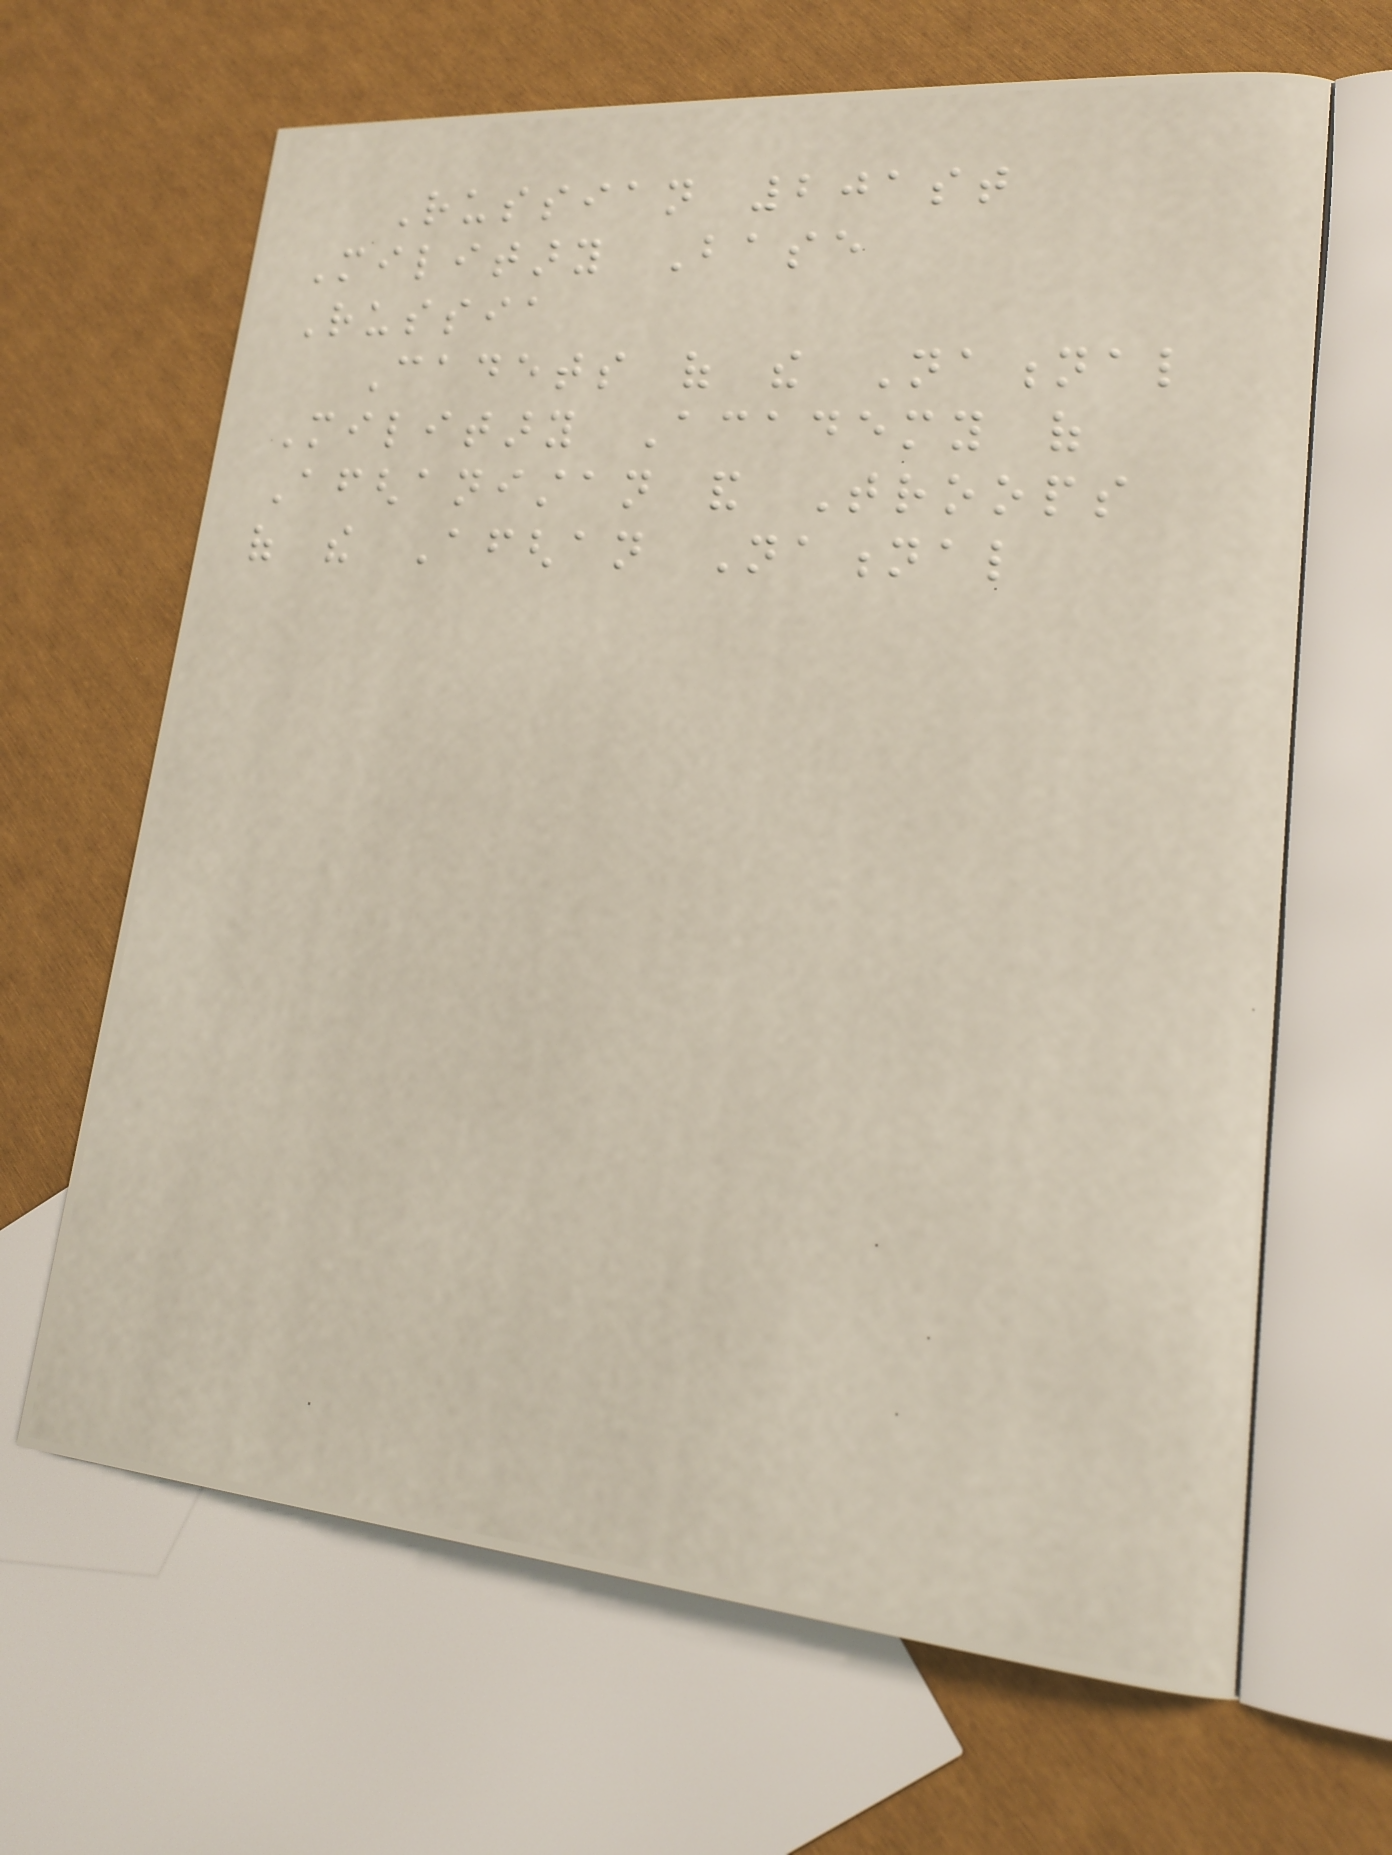Russian 201st
Military Base
Russia
Cadets of the National
Military Academy of
Afghanistan and Troops
of the Afghan National
